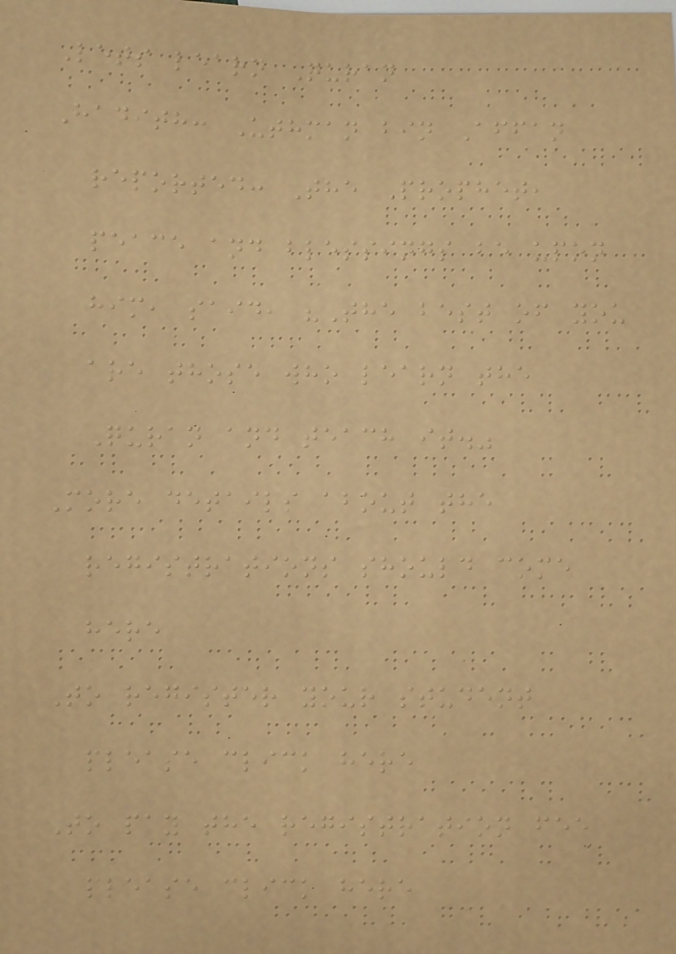Lets learn Quran
Hadith: Uthman bin Affan
reported: The Prophet,
peace and blessings be upon
him, said, "The best of you
are those who learn the
Quran and teach it."
More details about the
registrations should come
here
To register your student
please click here
To pay the registration fee
please click here
